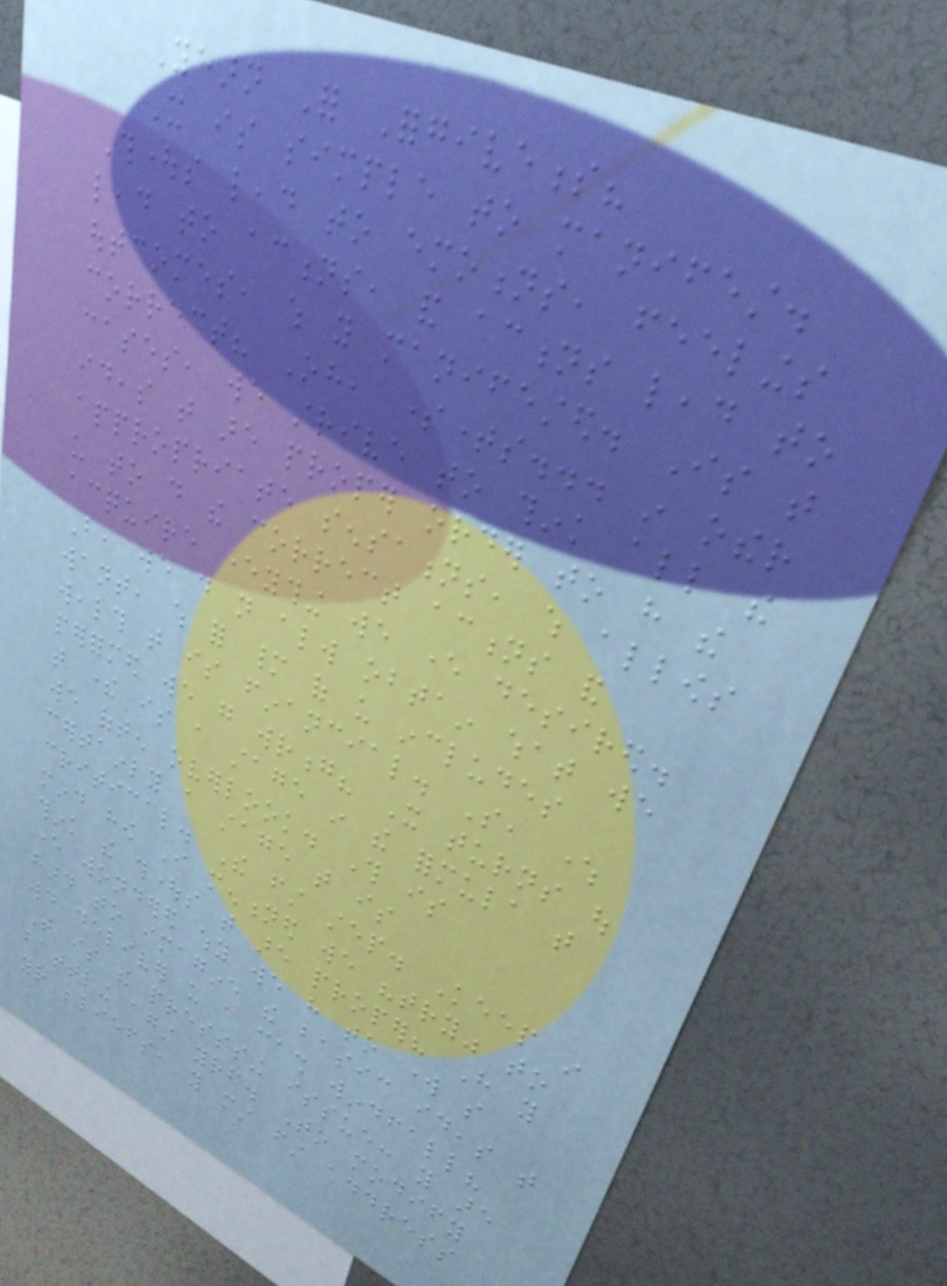Yearn For Forgiveness?
It is simple to manifest.
Thoughts lead to emotions, feelings
lead to actions, and actions lead to
outcomes, which you manifested. Is that
correct? Oh, sometimes... in other
cases, we strive to think all the
ideas that are proper order to have the
appropriate sensations, which allows
us to do the correct actions and
acquire everything we ever desired.
But, we do not always obtain what we
want, which for many of us includes
wealth that is financial. So, where
performed we go wrong? It turns out
that there is a stage in the formula that
we often overlook. This is
certainly a stage that is
critical. The first step. Keep in
mind how I mentioned we "try" to
think the thoughts that are proper? Have you
ever wondered why we have to work so
hard to imagine the basic ideas that
would deliver us a cash windfall?
That is the presssing issue: you are
battling against yourself. To modify
your beliefs, you must first address
